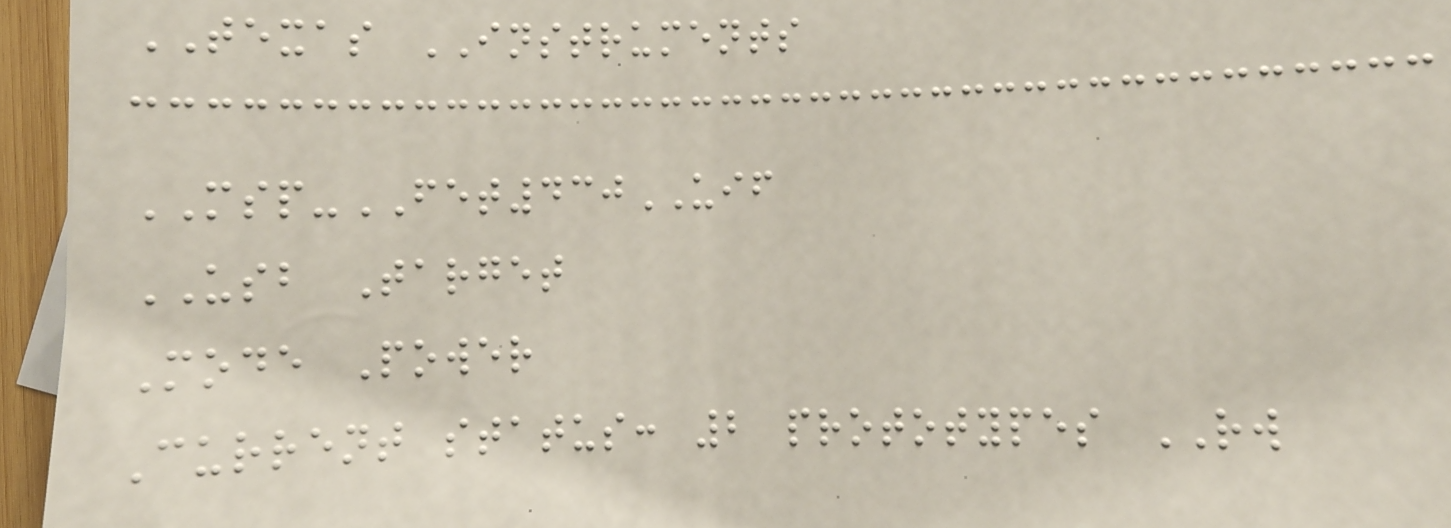TEXAS INSTRUMENTS
MSP-FET430UIF
USB Target
Mode Power
Current status: 2 prototypes RW
